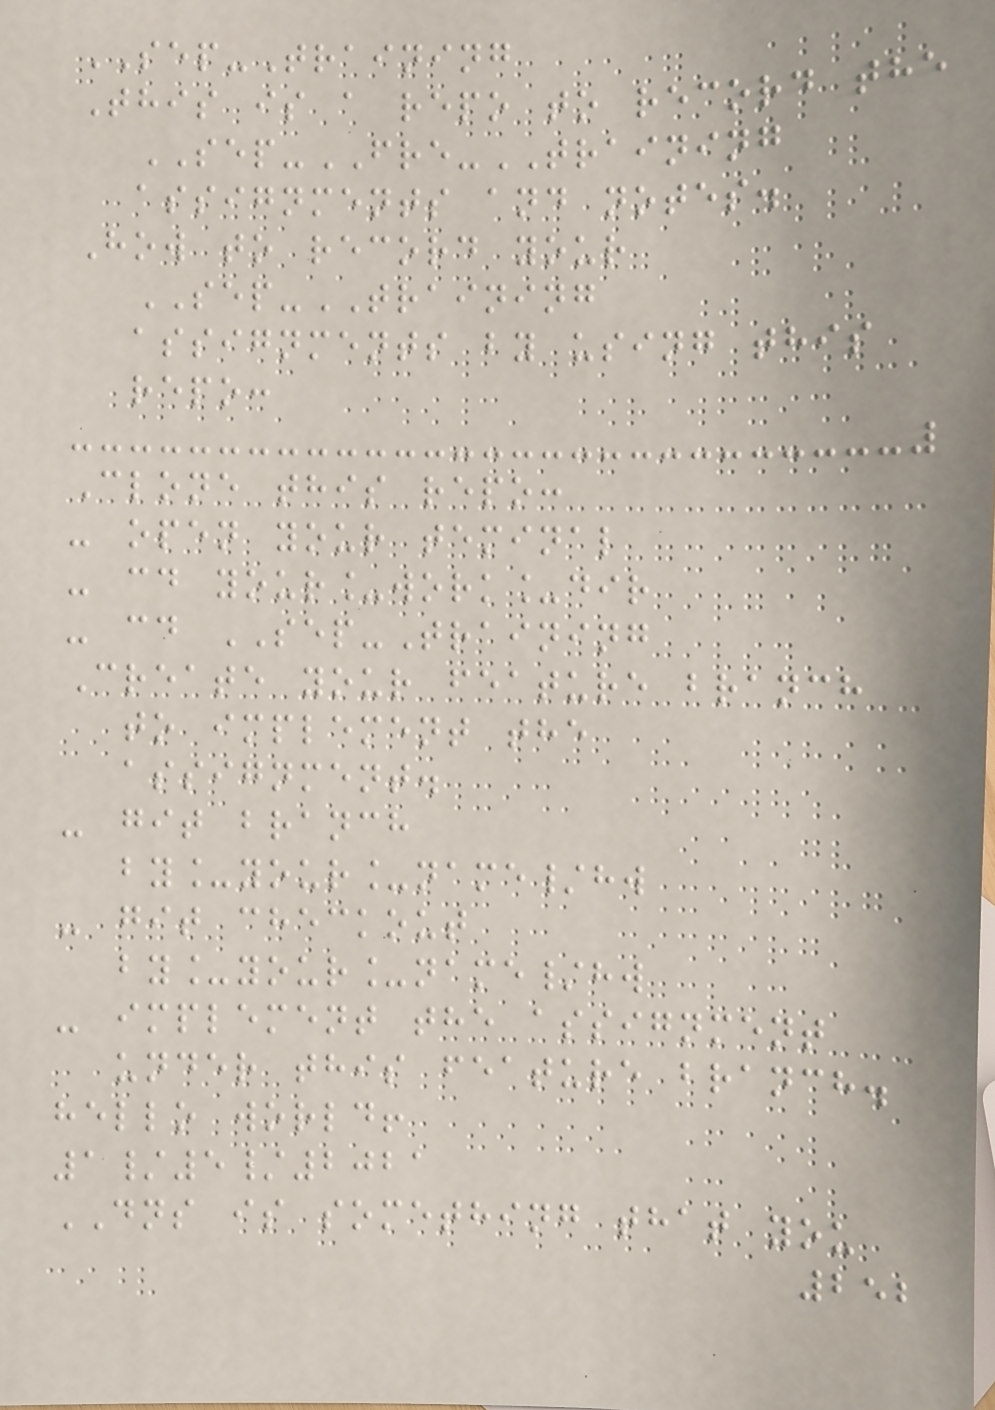SEP-Training
This is a repo to record the
SEP-FRE-TRAINING
assignments and notes.
How to record your
SEP-TRAINING
assignments by using this
repo:
Clone this repo:
- open your teminal
- cd your_work_dir
- cd SEP-Training
Create your feature branch
to implement the
assignment.
- git branch
by_your_name/hw
- git checkout
by_your_name/hw
- implement the assignment
under this feature branch.
hello world!
1/5/2021
DNS is something that you
252
